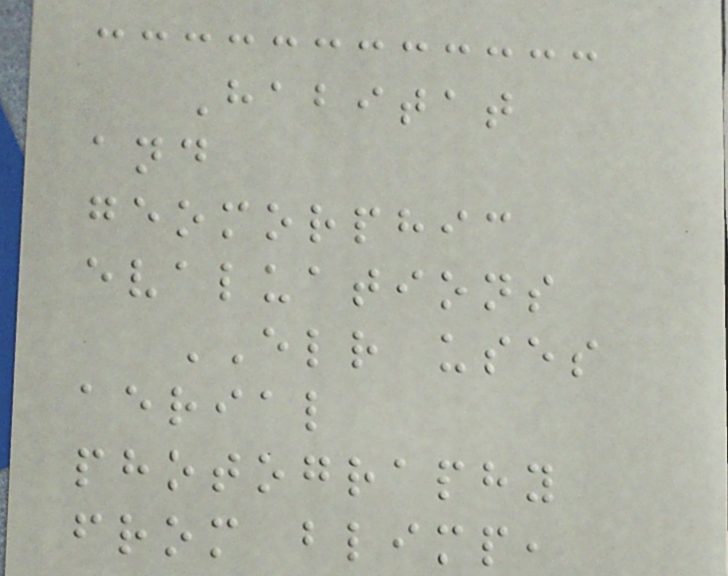Habitat
and
geomorphic
evaluations
ELR uses
aerial
photography
from blimp,
